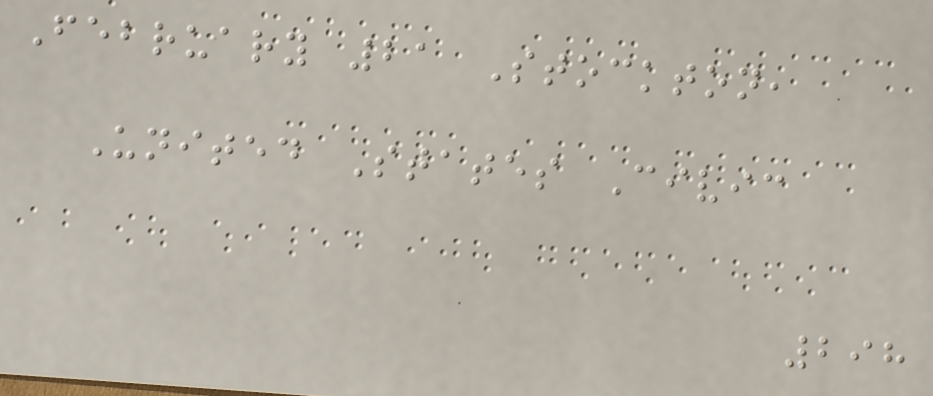February 21 Stockton,
United States Civic
298
